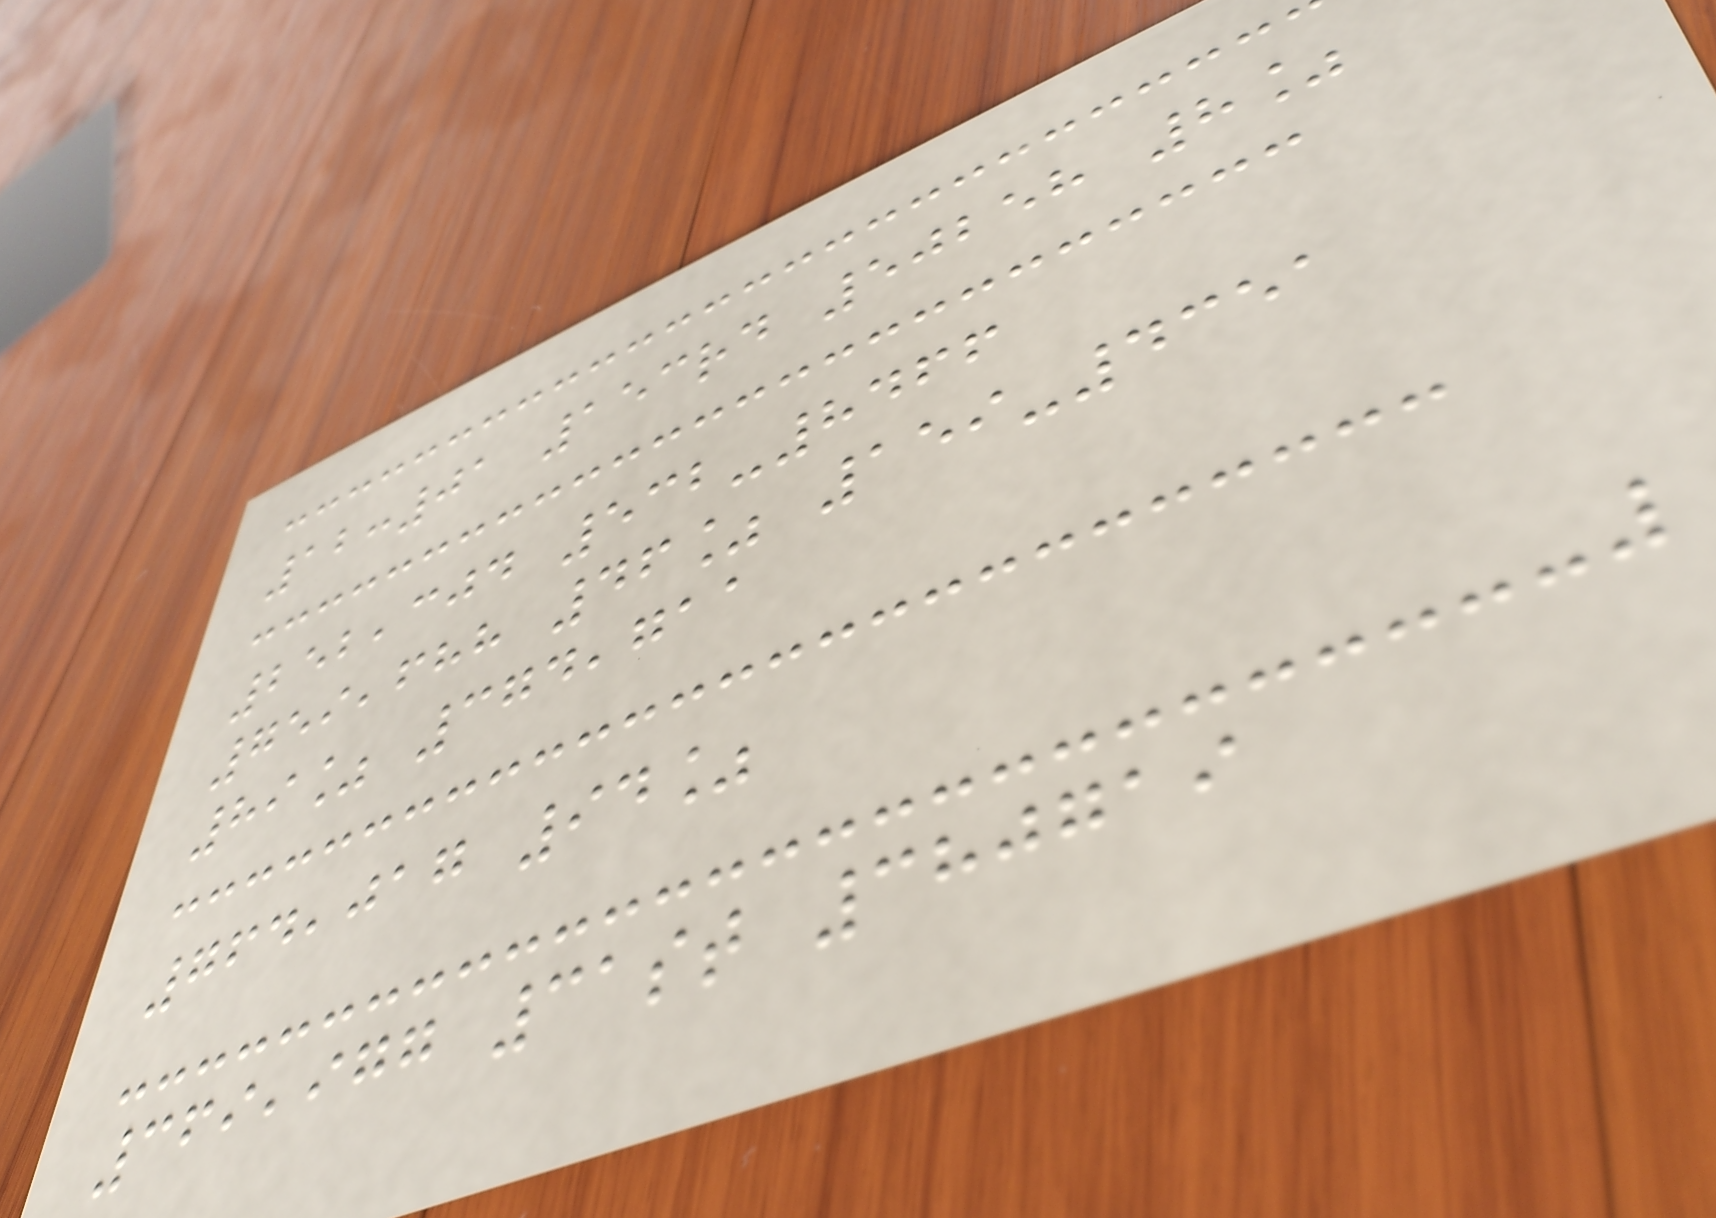12:01 153rd 50258 8%
252,304 532-8466
759,688 46% 159-4351
89% 374,711
764,017 94%
369,977 31st 380719
